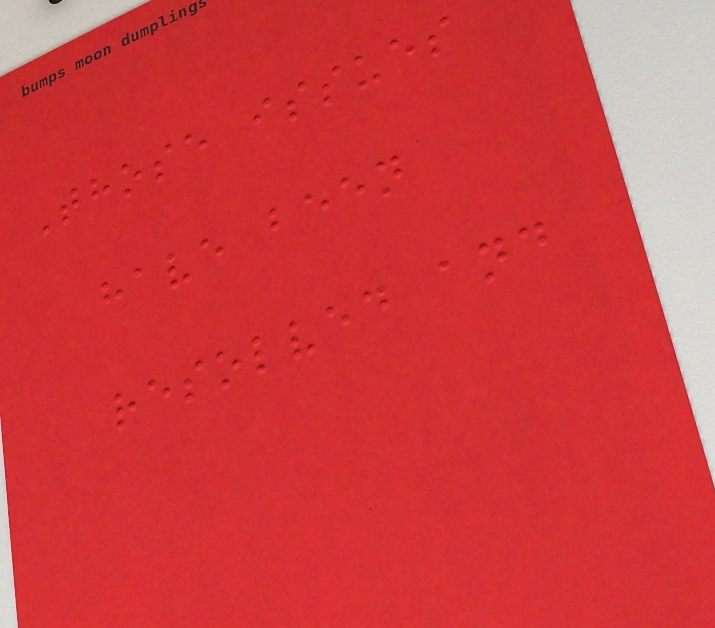Those issues
have been
resolved and
